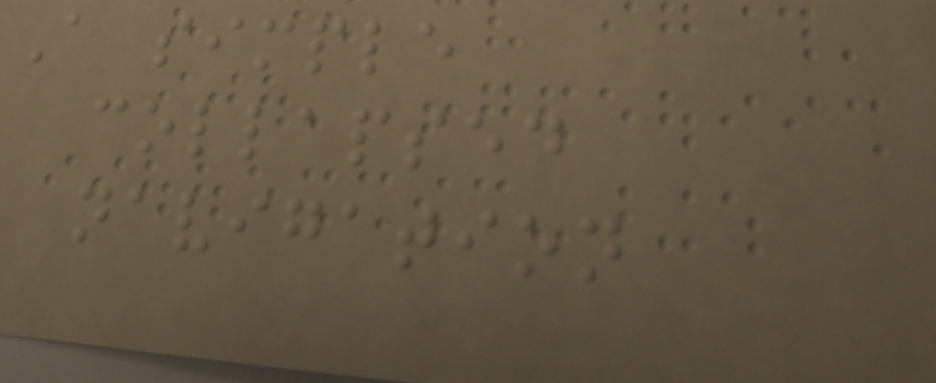A simple
collapsed
navigation
